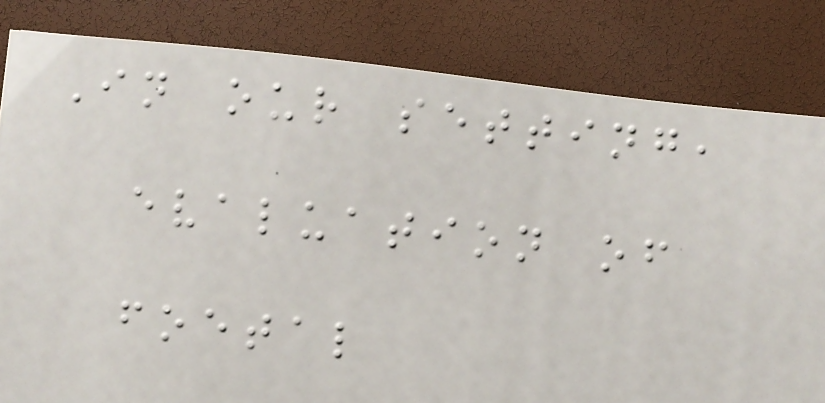In our setting,
evaluation of
foetal
